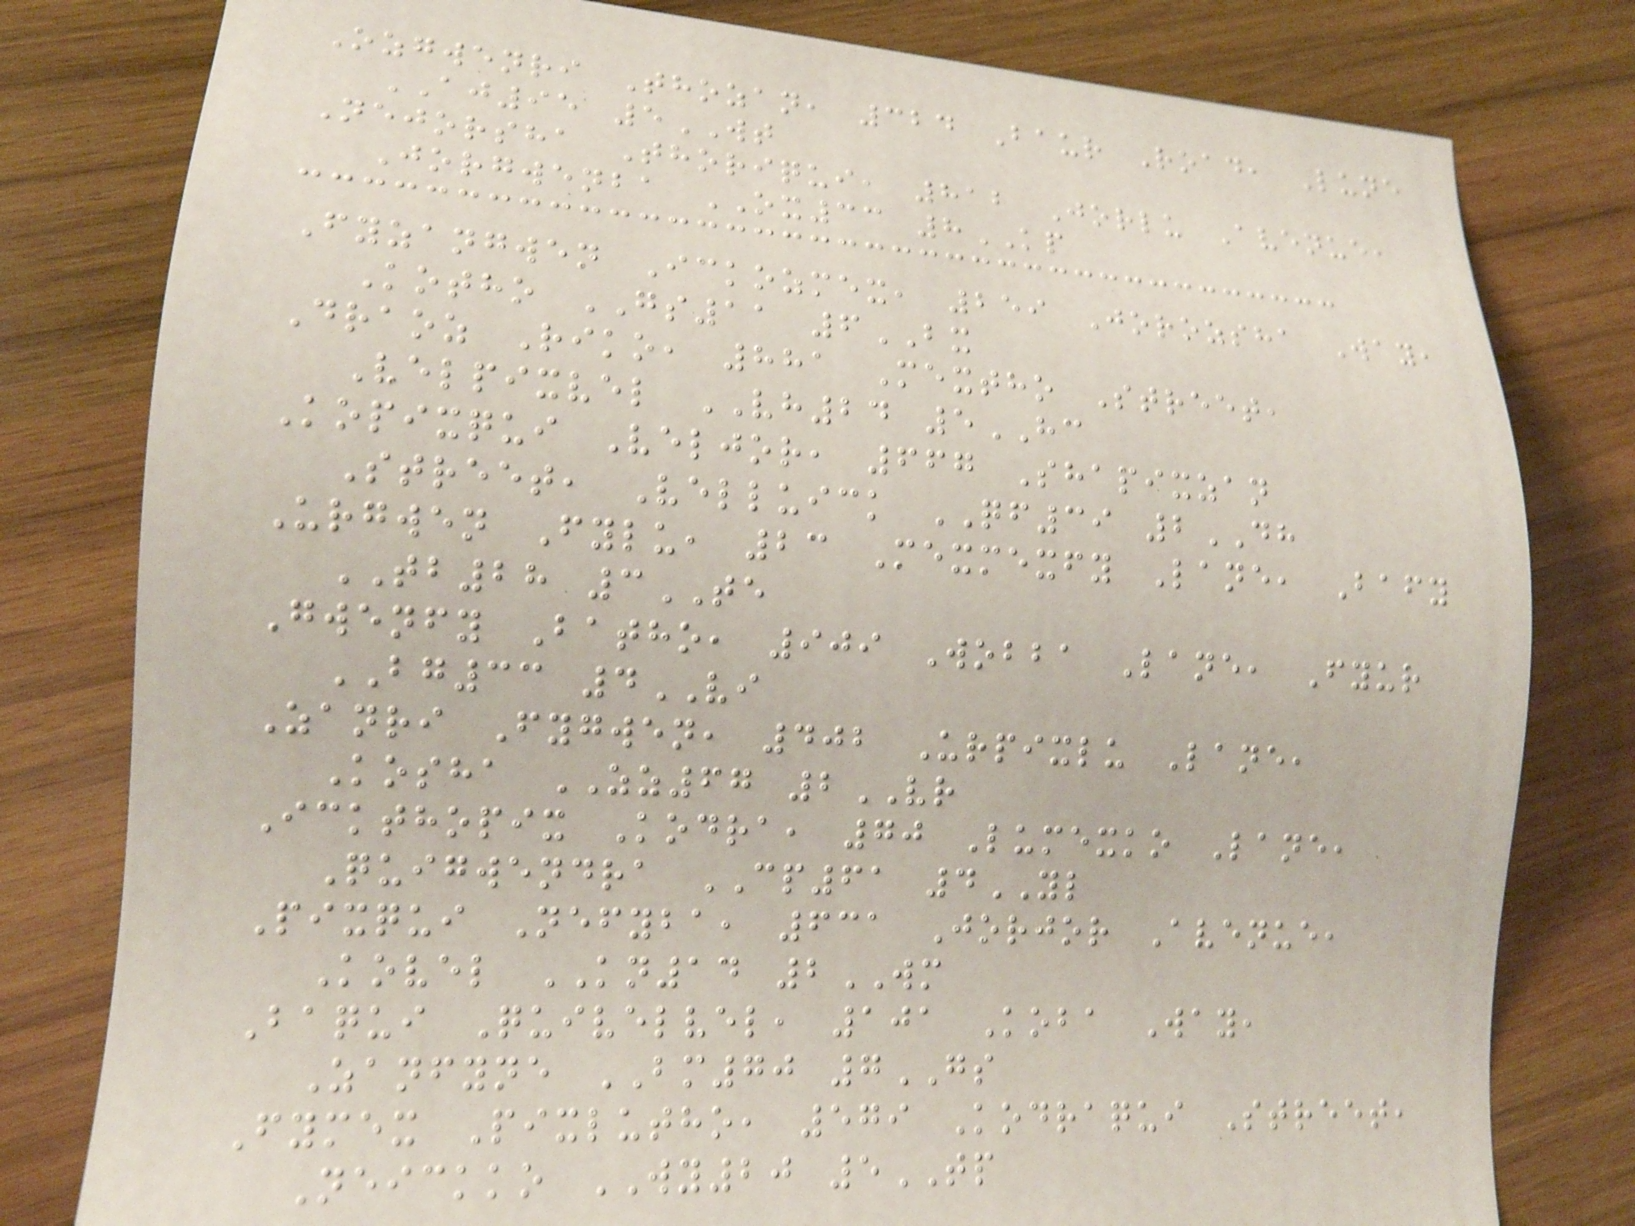Ozgwenri Thozan, 324 Baur Road, Lune
AJ95 5WT
Nejorsha Thoriqui, 812 Jorlu Avenue,
Jorgwenba OX33 8KP
Fyzangwen Ickozmex, 259 Jorozsha Way,
Kotho GS11 6BX
Draoz Riko, 881 Mextho Street,
Velpixvel VH24 5HC
Kopixqui Veljor, 667 Shapixzan
Street, Velluick QF39 2DH
Urgwen Fylu, 23 Mexmexfy Lane, Bafy
TB28 3TE
Gwenfy Batho, 909 Wobba Lane, Fyur
BG33 4VI
Zanri Fygwen, 402 Urpixlu Lane,
Kosha ZZ67 2VR
Ickthopix Kodra, 70 Lumexko Lane,
Quigwendra CP61 4YL
Pixqui Nefyba, 631 Jorjor Avenue,
Kovel KN14 2WM
Baqui Quivelvel, 101 Koba Way,
Zanfyne BM70 7GS
Fymex Pixlutho, 579 Kodraqui Street,
Neickko WY20 5TP
